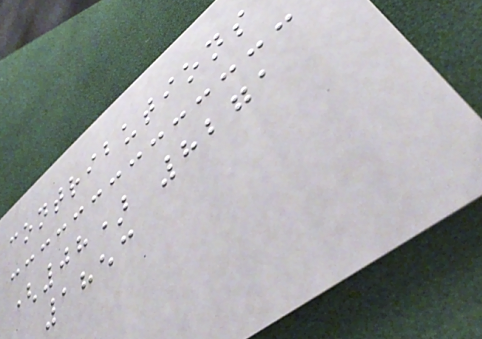contributions
(08) 8271
1853
